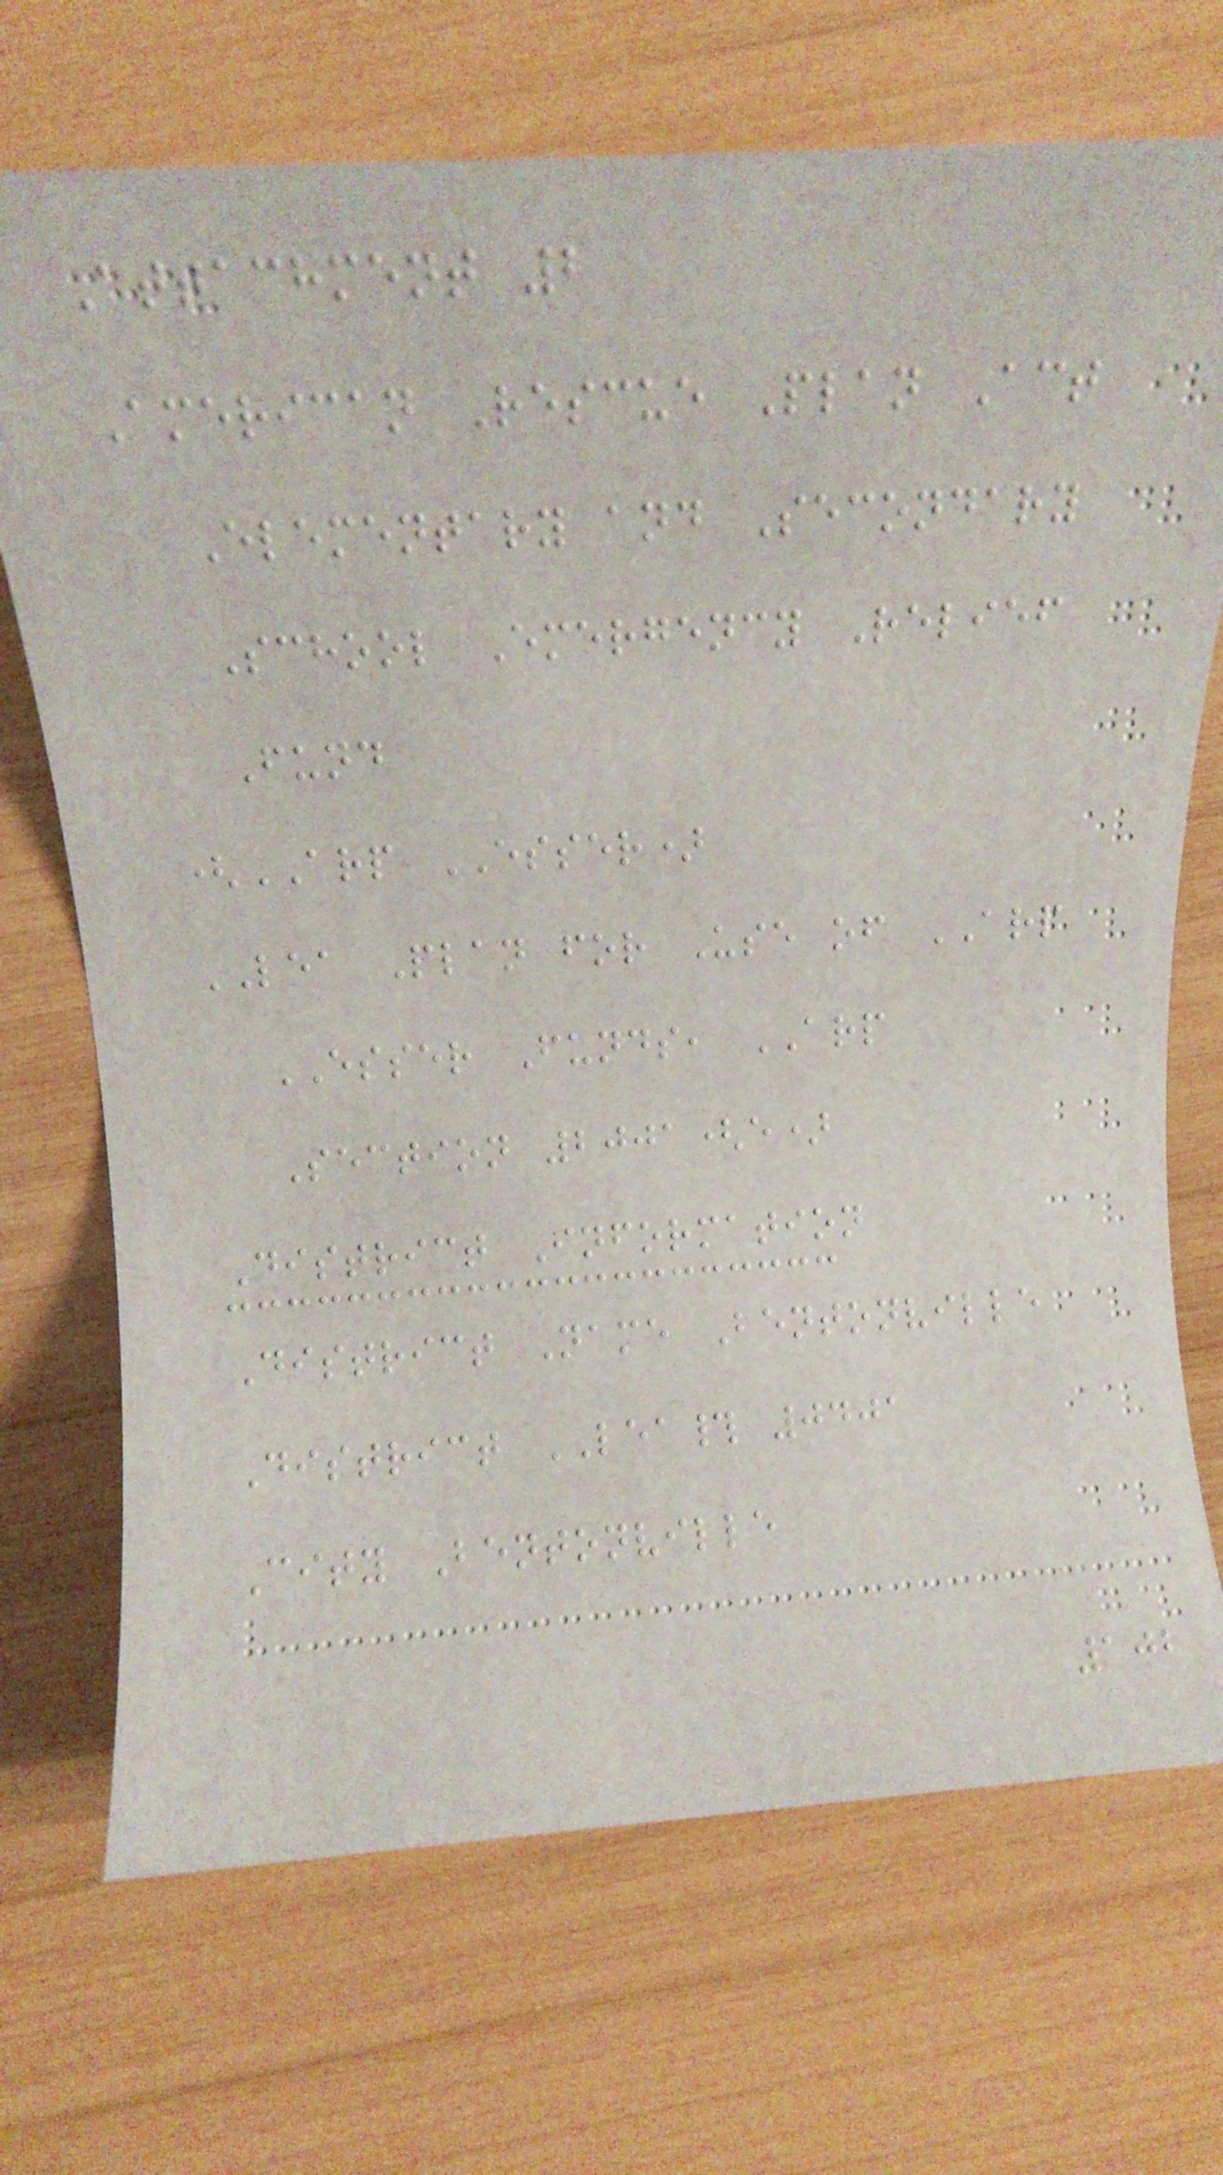Attachment 2
American Rescue Plan Act
Elementary and Secondary
School Emergency Relief
Fund
(ARP ESSER)
LEA Plan for Use of ARP
ESSER Funds, ARP
Section 2001(e)
District Information
District Name Bentonville
District LEA# 0401
City Bentonville
102
